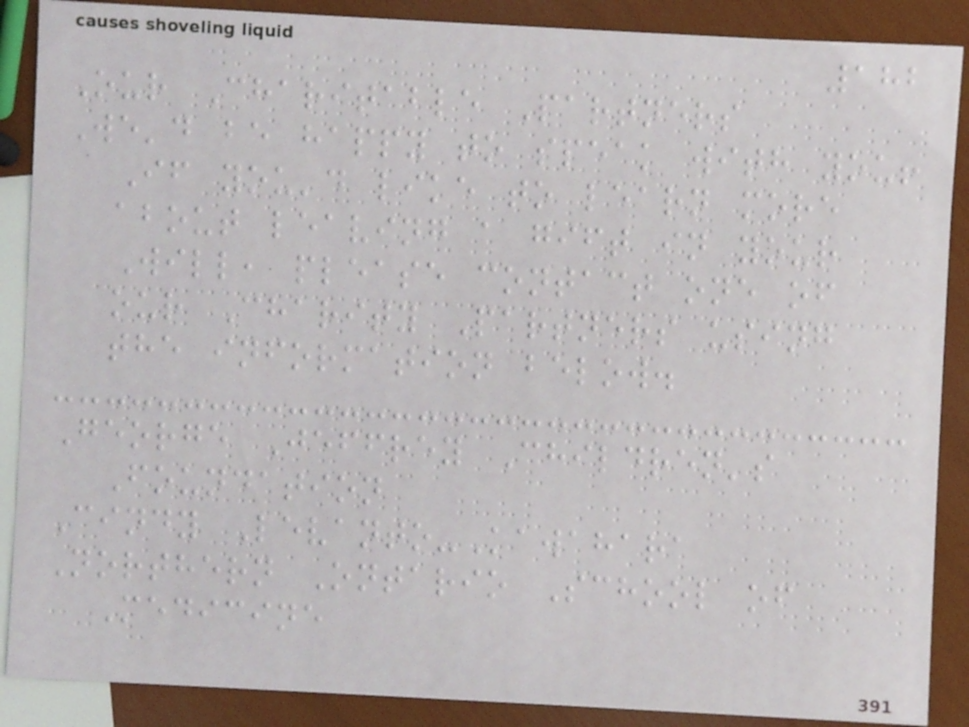182
Our Charitable Partners
We'd be happy to speak with you!
If you'd like to learn more
about leaving a gift in your
Will, please contact one of
our Charity Partners using
the information below.
George Jeffrey Children's
Foundation
Cindy Levanto-Kawahara
Northern Ontario School of
Medicine
